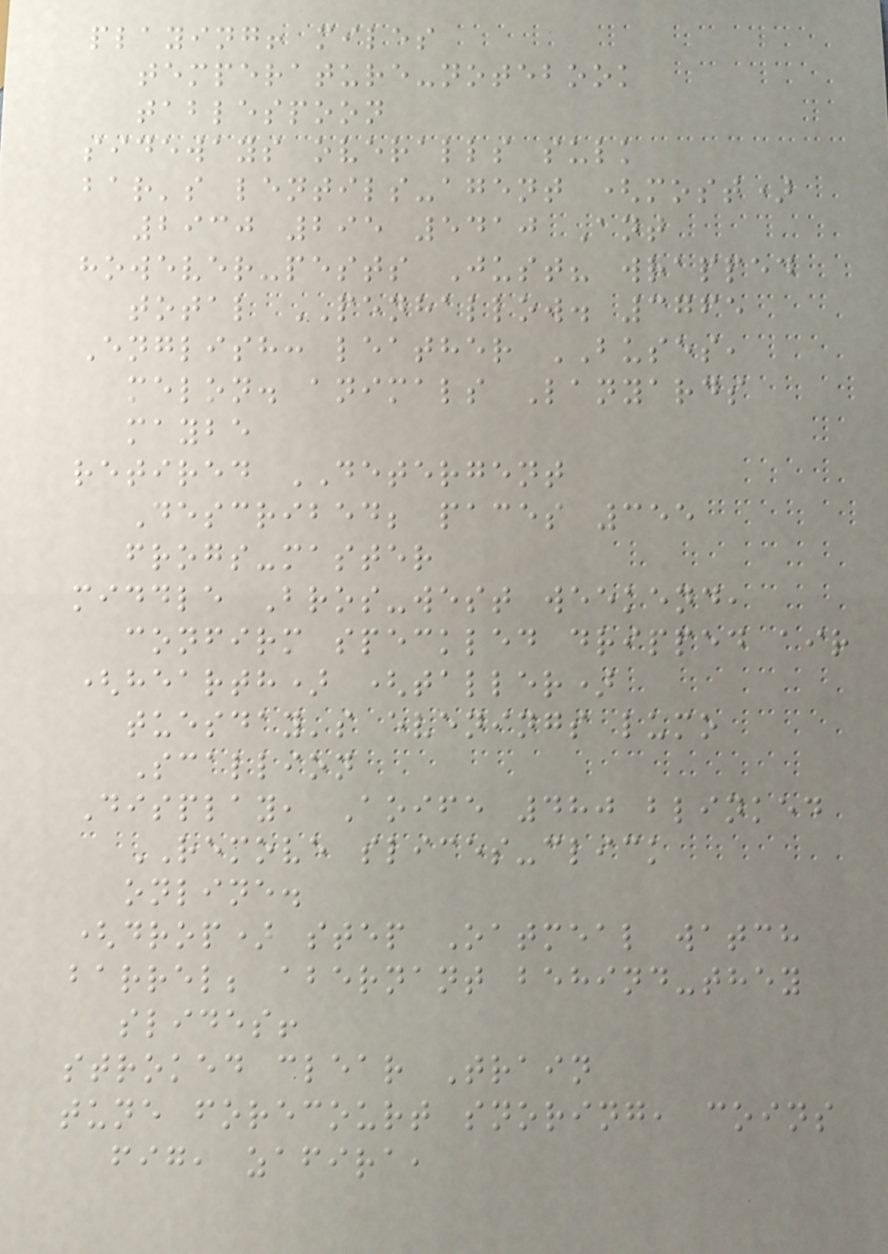playing! miles
temperature-notebook
tablespoon
sideways overalls sulk
bar's lentils-agent (most)
2930 295 5410 Ant
however-pests Just? wrapped
total PENHALLOW. 3765
English: leather BUSES,
melon. animals Lanyards
maybe
retired DETERGENT
Described; paces 355
frogs-master
middle Bros-west weekend,
confirm speckled dripped air
(hearth) (taller)
tuesday's evenings lumo
Scallion
Display, Aoife 480 blinked
REMOVE slices-click
online.
(drop) step Oatmeal watch
barrel; abernant behind-they
slides!
stroked clear Train
tune forecourt snoring, coins
fig, zafira,
